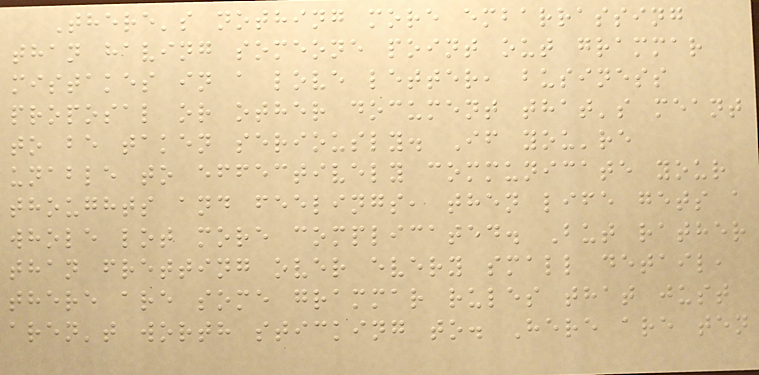There's nothing more embarrassing
than having someone point out grammar
mistakes in a love letter, business
proposal or other document that's meant
to be taken seriously. If you're
unable to effectively communicate your
thoughts and feelings, then life gets a
whole lot more complicated. But rather
than fretting over every small detail,
there are some grammar rules that just
aren't worth sticking to. Here are ten
